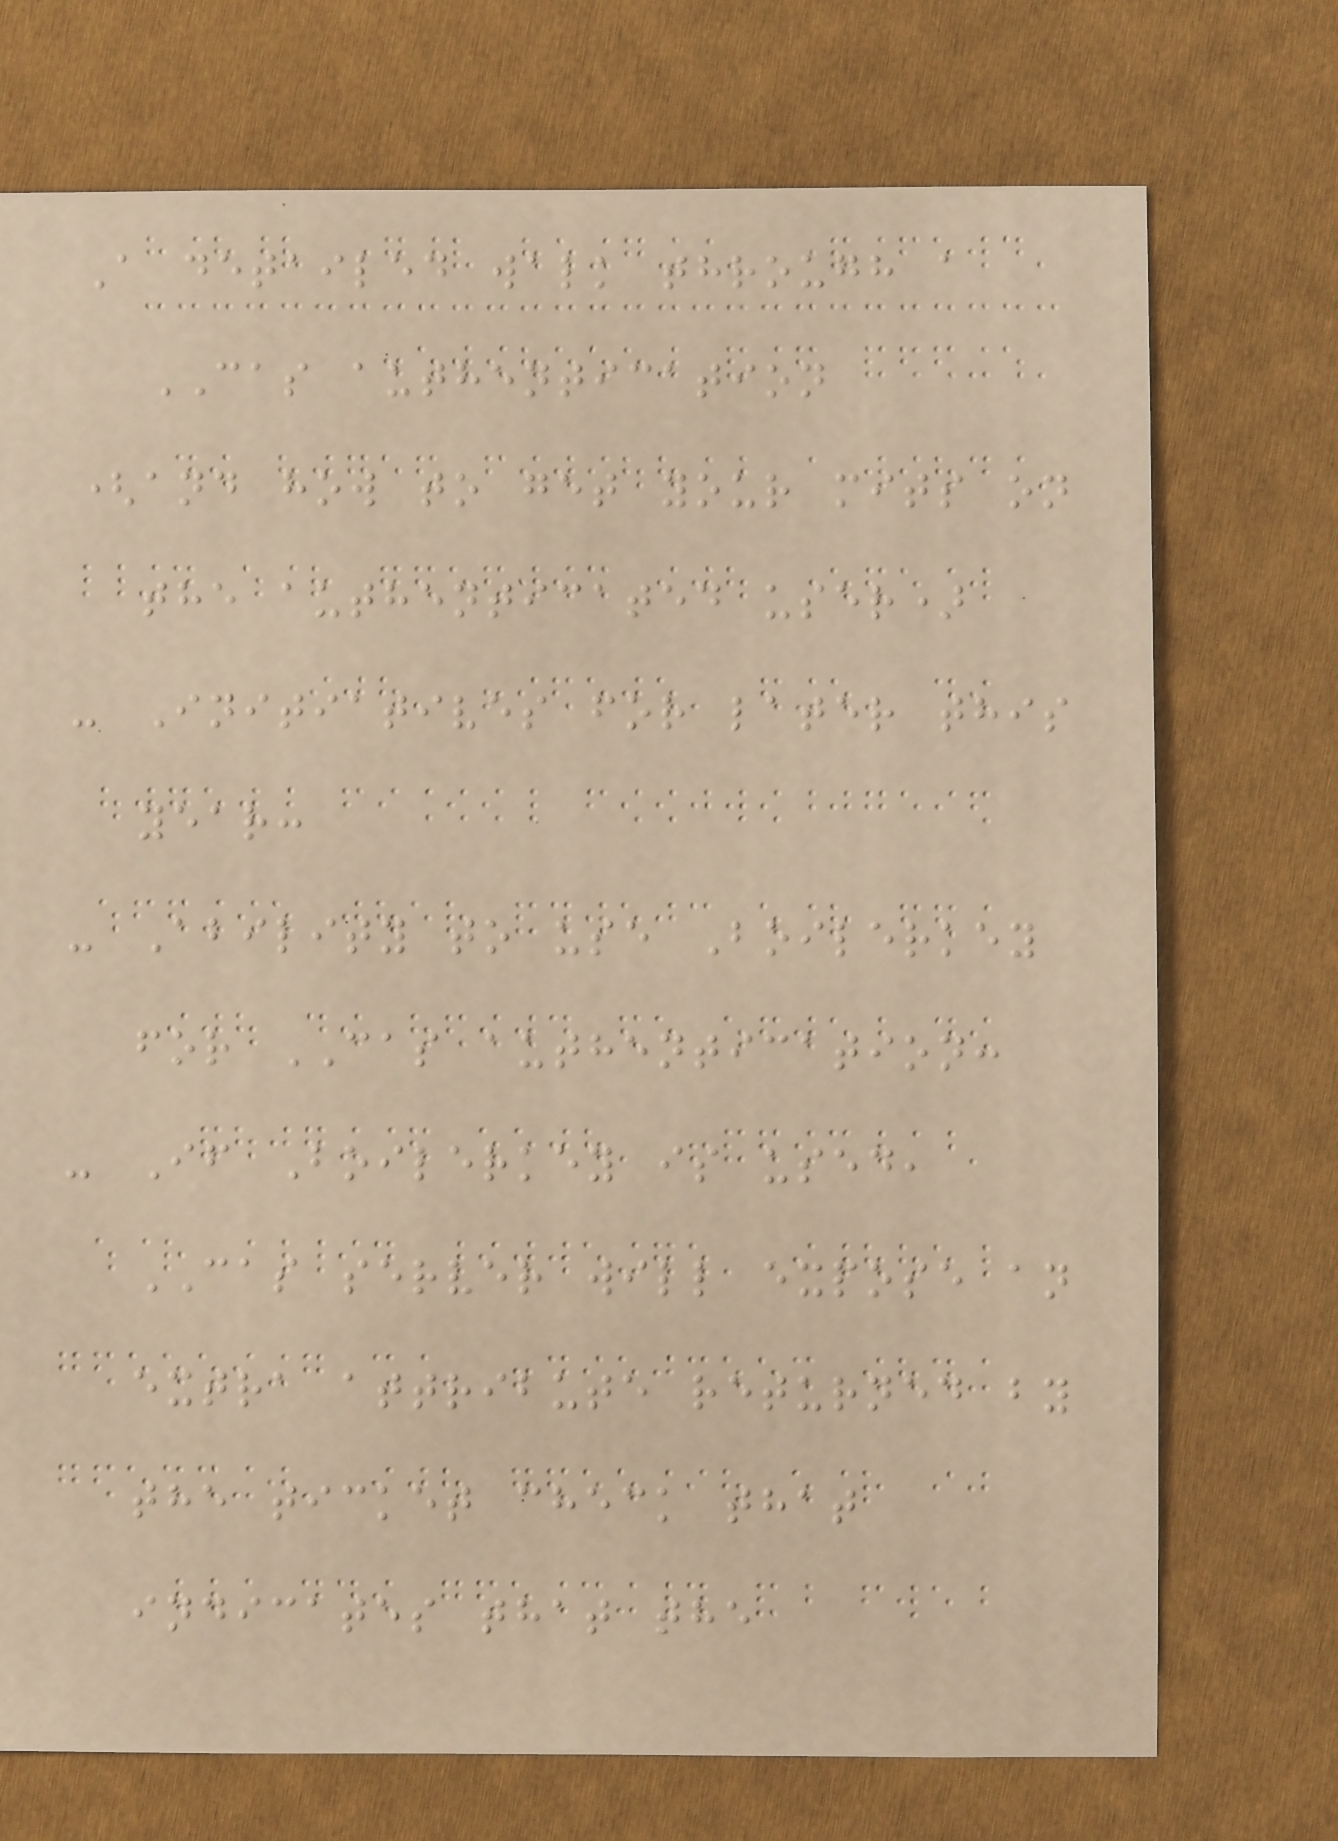A detailed walk through a
CAS authentication
(and how to get your mits on
the authenticated user)
- Initiatives for later this
year:
- Ability to use Boilerkey
for CAS authentication:
- If Boilerkey is used,
CAS server will expose an
extra attribute returned by
the ticket check that
indicates that the
